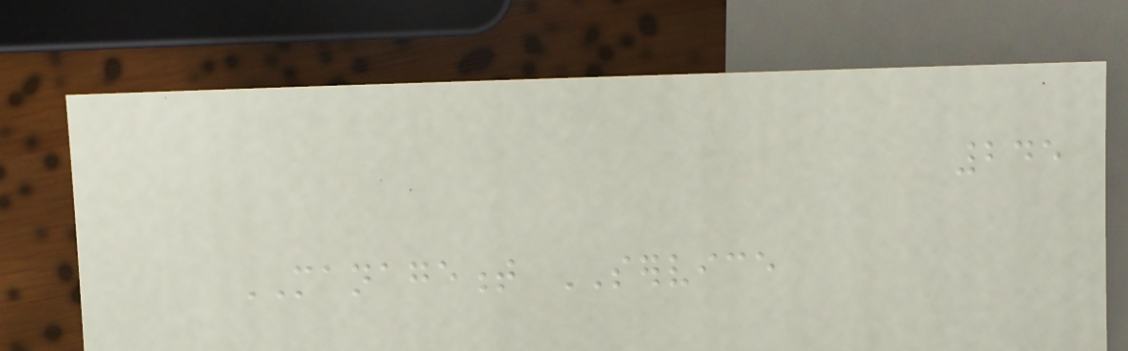245
MANAGEMENT SERVICE
